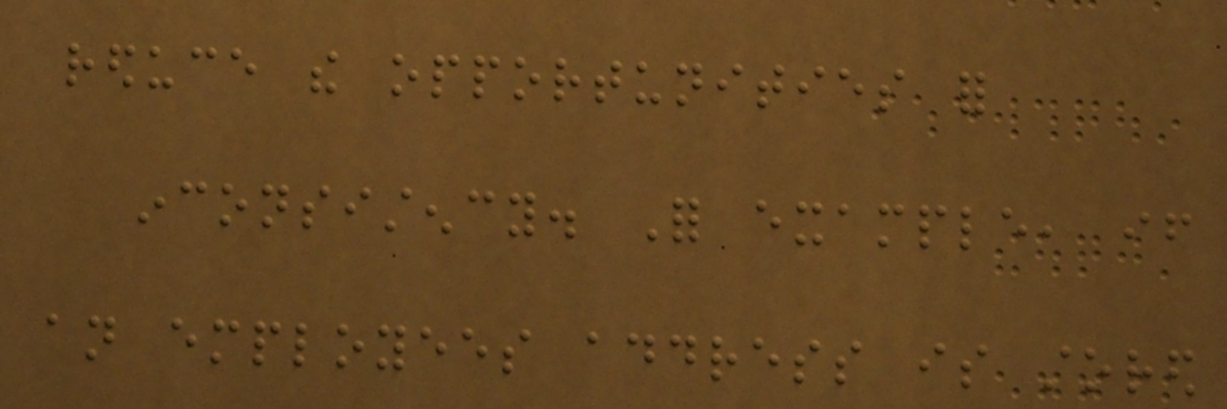reduce the opportunities for
inconsistency. For example, if
an employees address is stored
